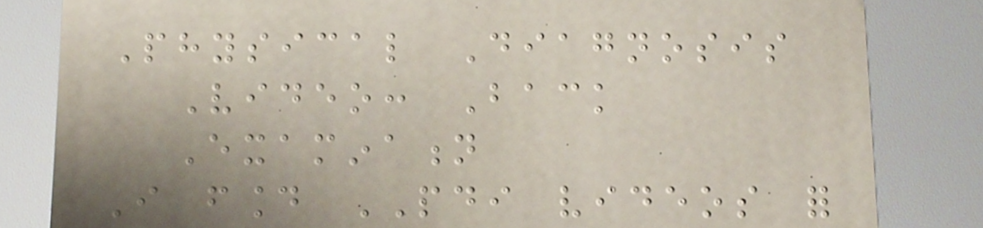Physical Diagnosis
Video: Back
Examination
I found PDI videos for
